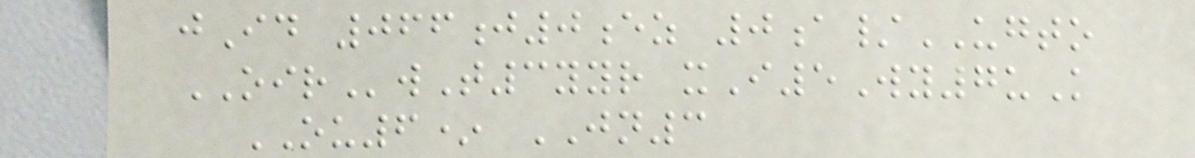jId 066j0ez 0a/UGTO
OIRwT3yyr xI5Wy7uK
OU6* JN3
